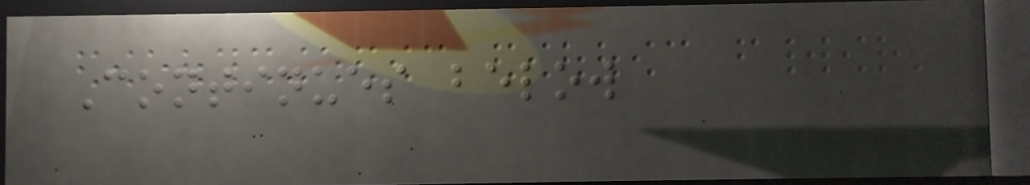Continues below
